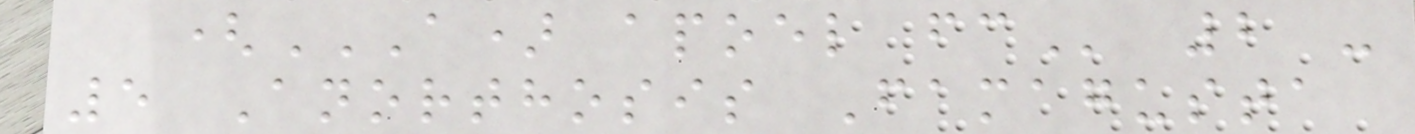(A) APOEL FC 2 -
5 Anorthosis Famagusta
